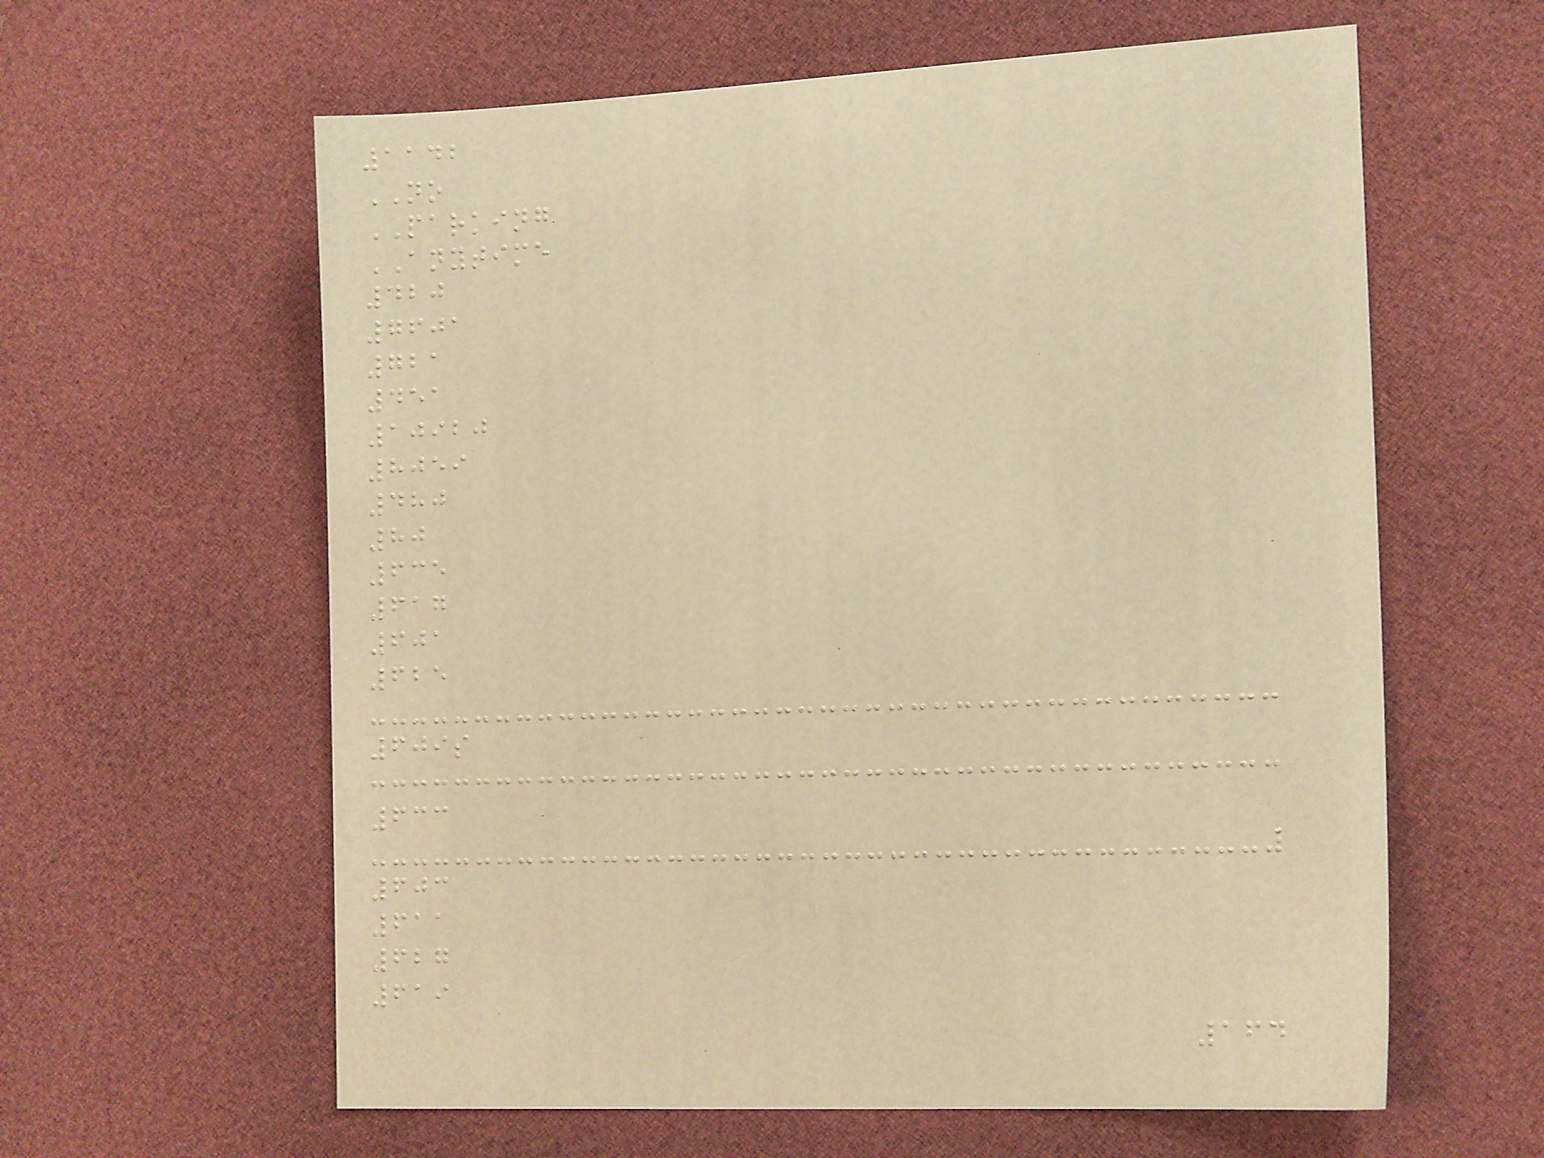1142
NO
PARKING
ANYTIME
420
7601
721
451
10920
8059
480
80
635
617
601
625
609s
633
603
611
627
619
164
